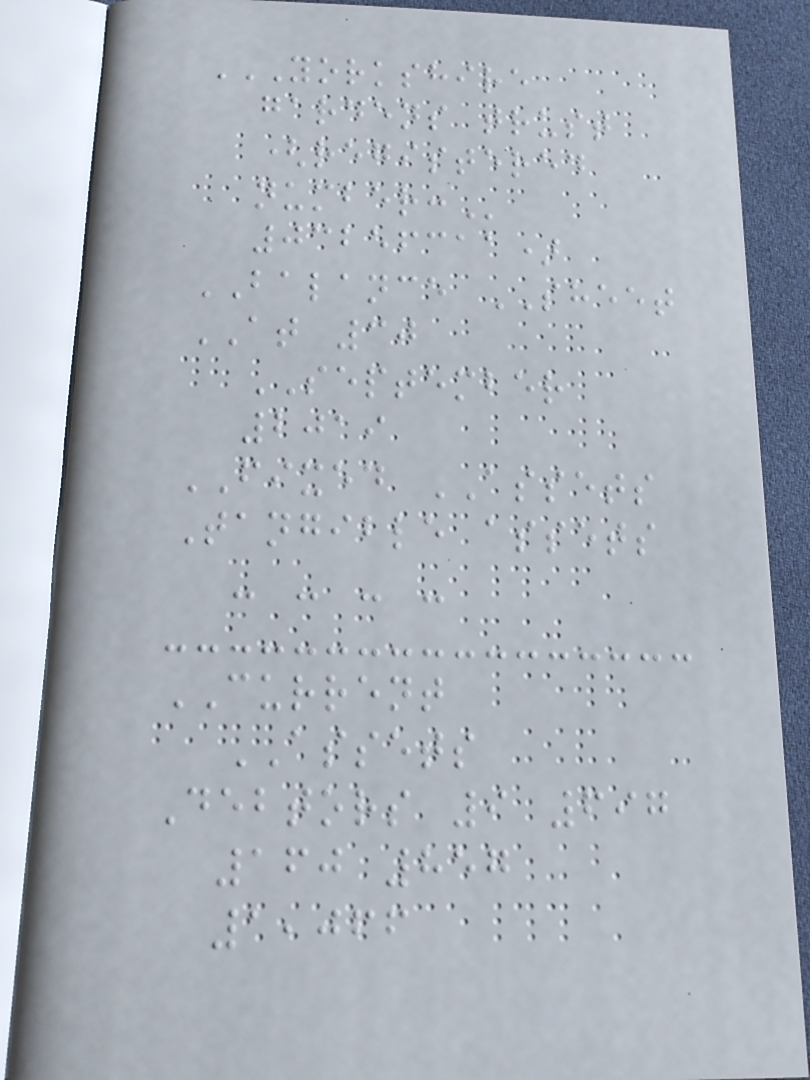YORKSHIRE
GARDENS TRUST
(REGISTERED
NUMBER:
03256311)
BALANCE SHEET
AT 30
SEPTEMBER
2019
FIXED ASSETS
Tangible assets
- - - -
CURRENT
ASSETS
Debtors 9 697
160 857
1,066
